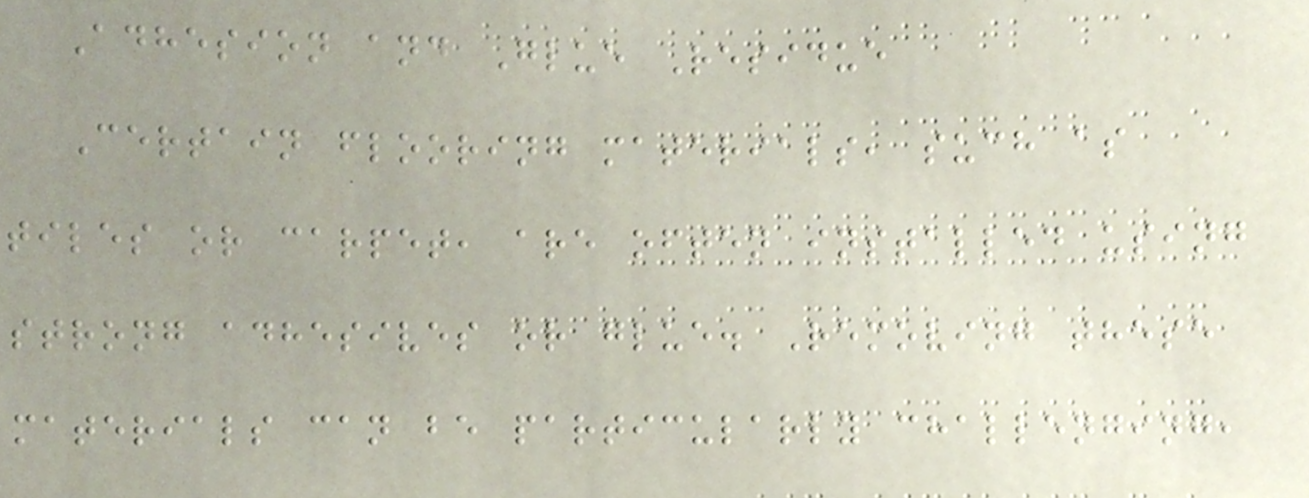Adhesion and Glue Residue
Certain flooring materials, such as
tiles or carpet, are often installed using
strong adhesives or glue. Removing these
materials can be particularly challenging,
